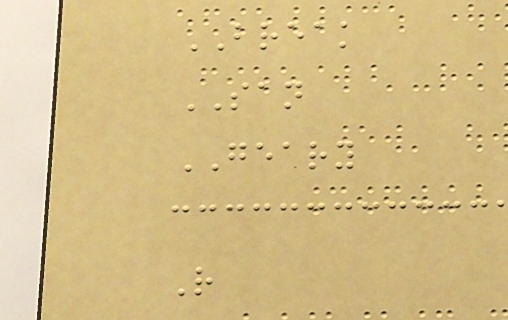BREAK
SAN
GEARY
R
